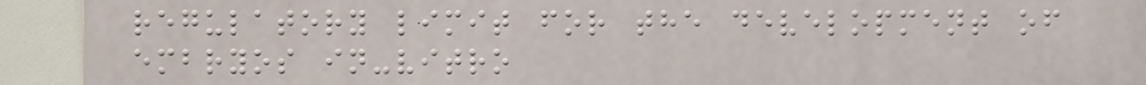regulatory limit for the development of
embryos in-vitro
